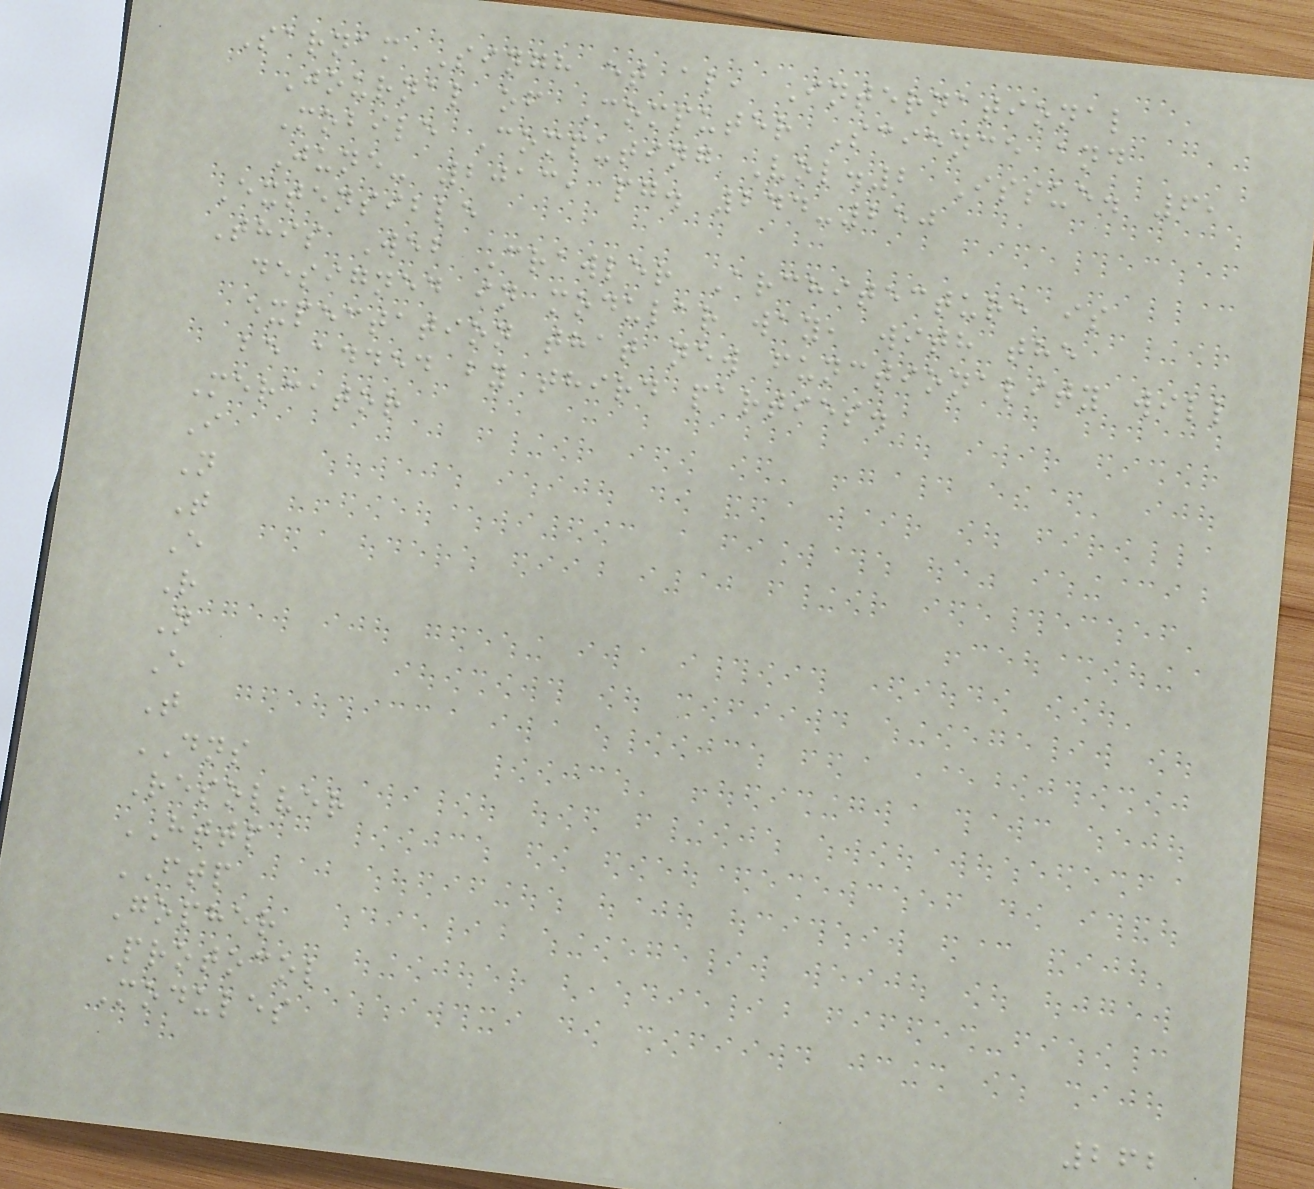Sarnam Singh et al, International
Journal of Computer Science and
Mobile Computing Vol.2 Issue. 6,
June- 2013, pg. 244-250
Extensible
This Web Crawler Architecture is
designed in modular way, with the
expectation that new functionality will
be added by third parties.
Mercator
I
N
T
E
R
N
E
T
DNS
Resolver
HTTP
FTP
Gopher
Protocol
Modules
262
